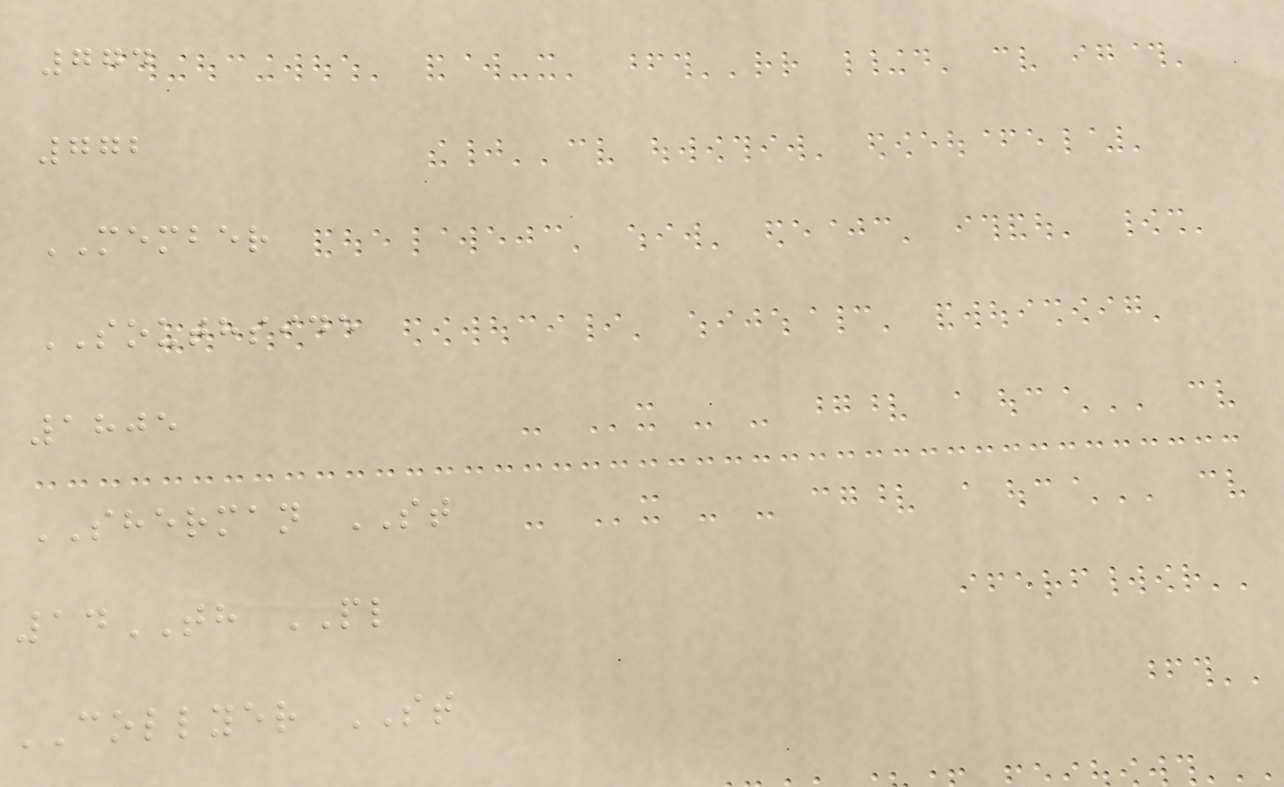774
772
MEMBER
SOUTHSIDE
1805
SHERMAN ST
14TH PL
COLLYER ST
